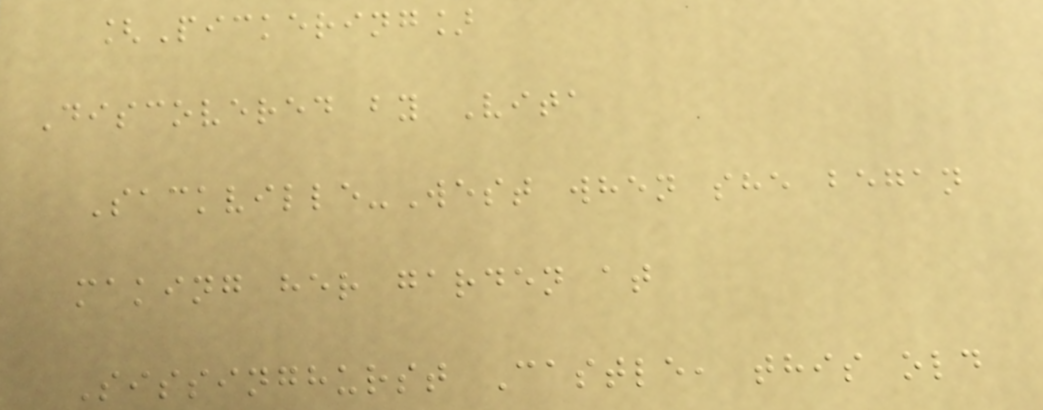[Pickering]
Discovered by Vita
Sackville-West when she began
making her garden at
Sissinghurst Castle, this old
